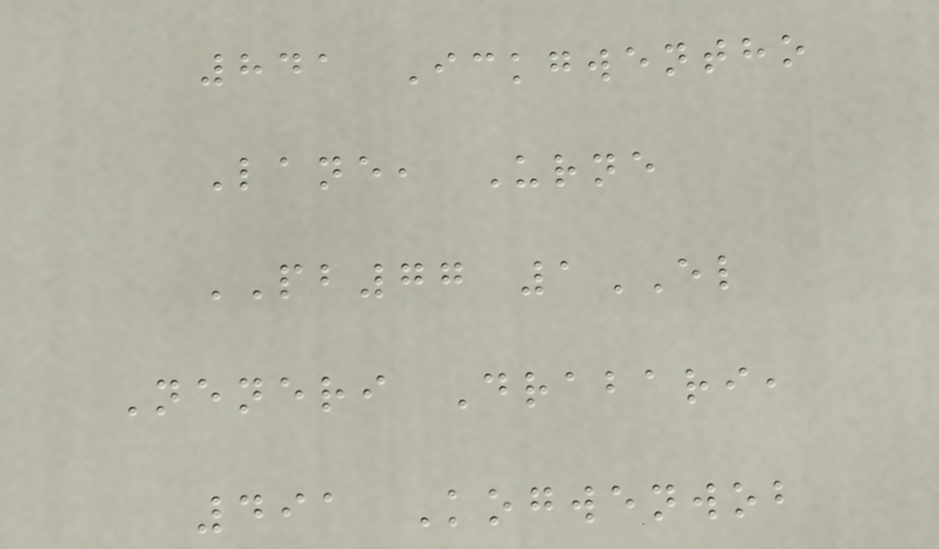841 Ickgwentho
Lane, Urne
PB77 1EL
Neneri Drabari,
491 Kogwenwob
